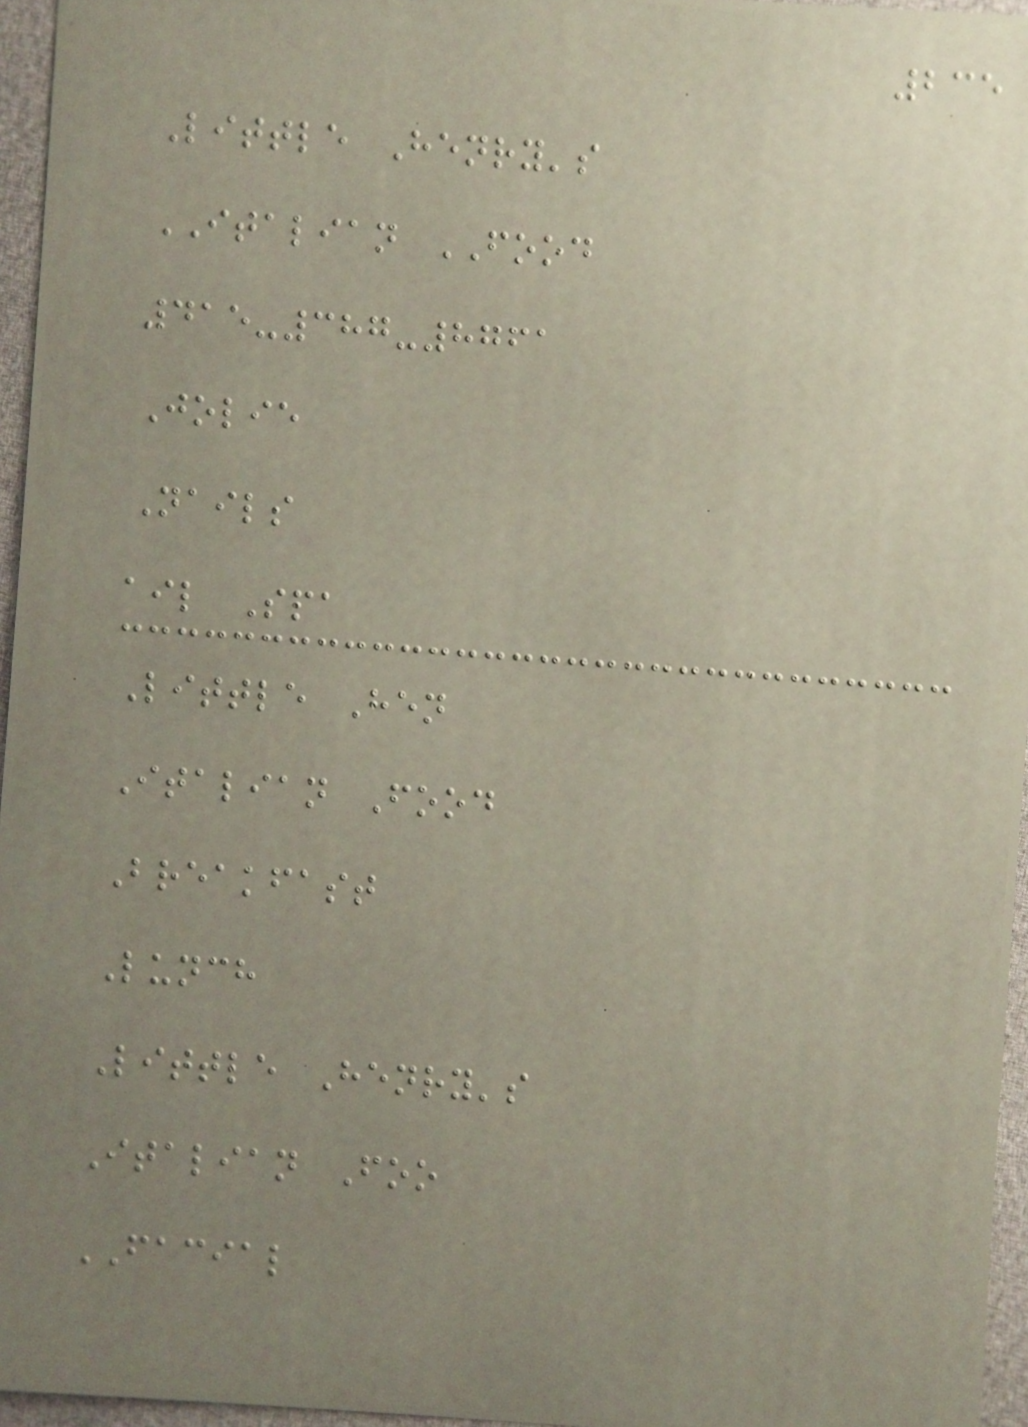235
Little Henry's
ITALIAN FOOD
415-387-8761
Jolie
Nails
ail Spa
Little Hen
Italian Food
Breakfast
Lunch
Little Henry's
Italian Foo
FACIAL
